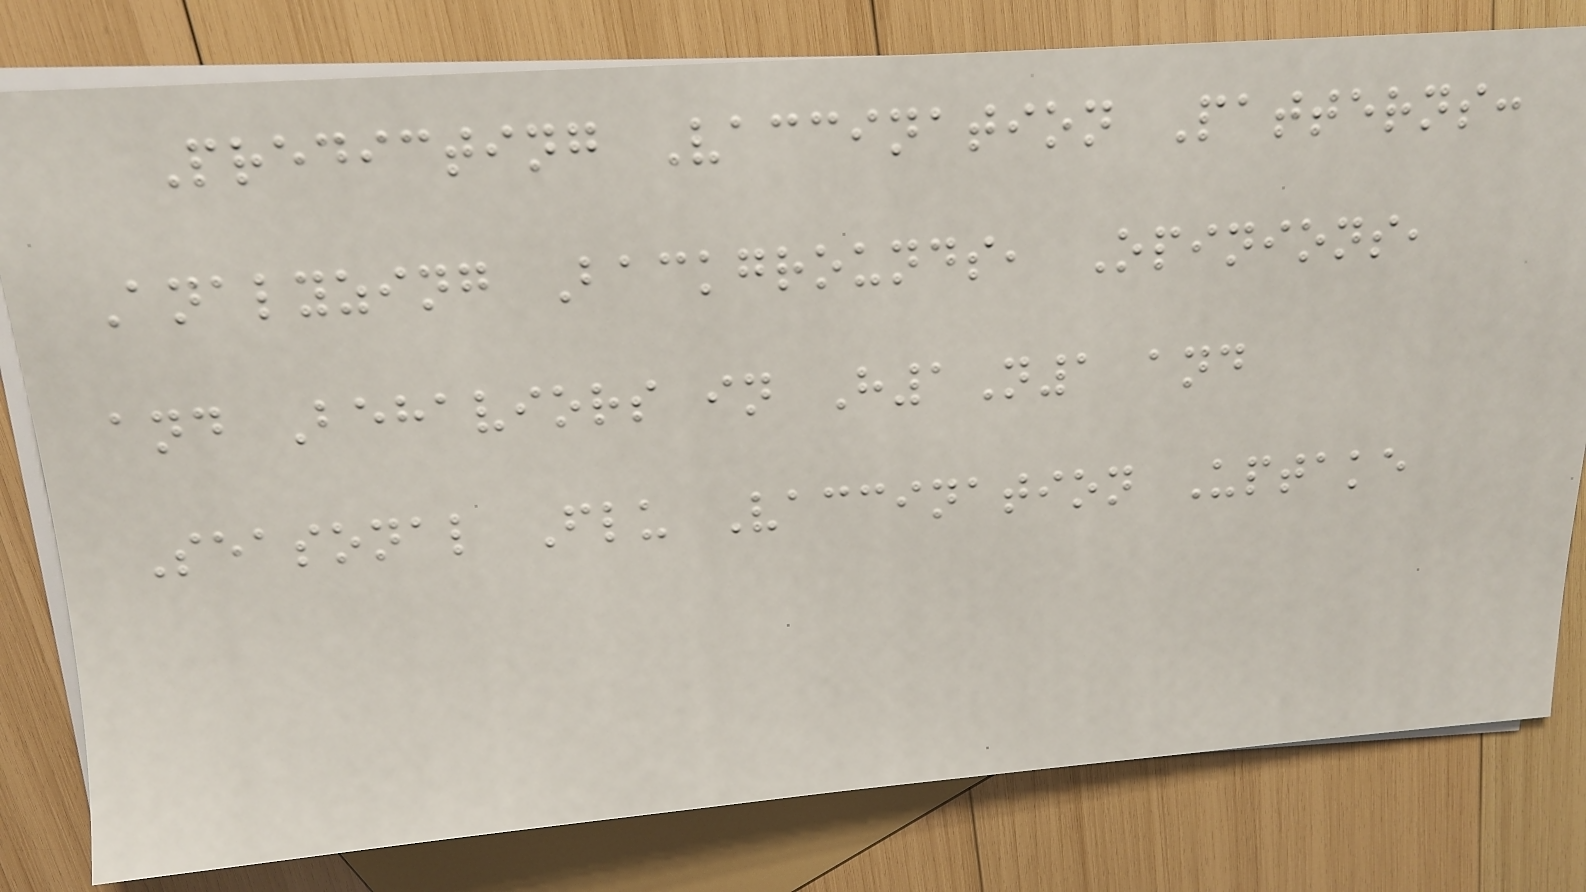Predicting Vaccination Patterns:
Analyzing Backgrounds, Opinions,
and Behaviors in H1N1 and
Seasonal Flu Vaccination Uptake
